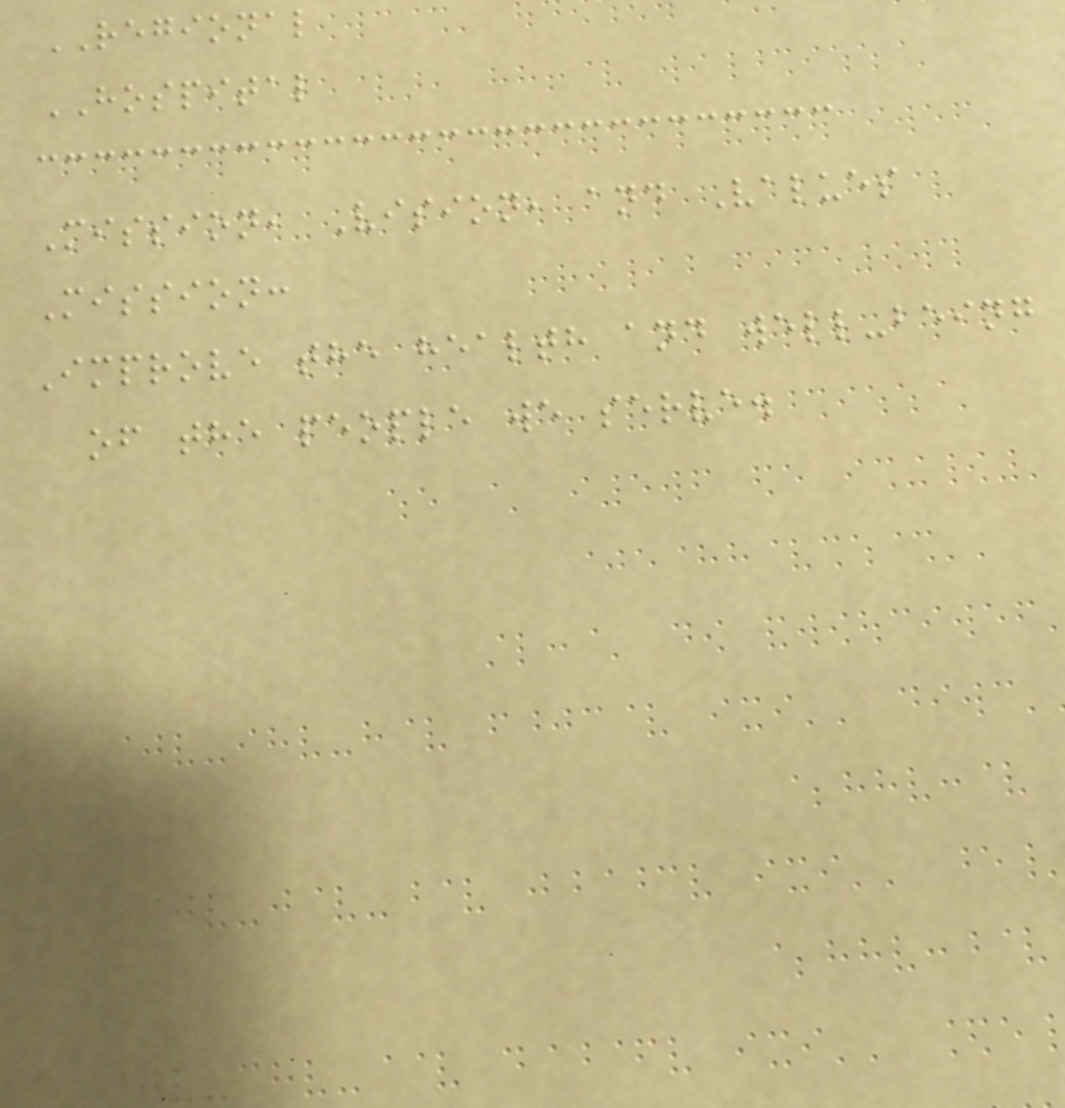REGIONAL
HOSPITAL
Mission, Vision, and Values
Mission:
Improve the health and well-being
of the people we serve.
